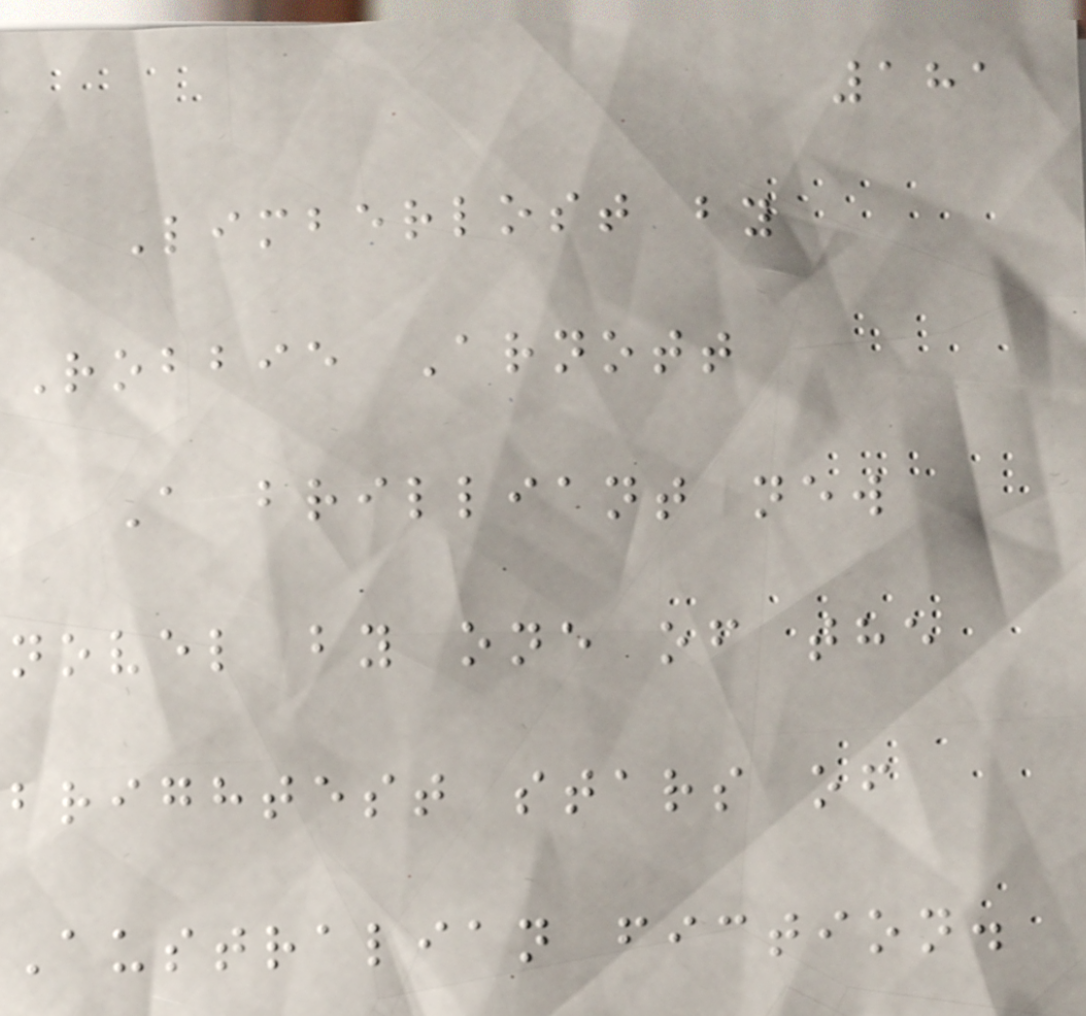181
Limberlost by
Robbie Arnott
A brilliant new
novel by one of the
brightest stars of
Australian fiction.
